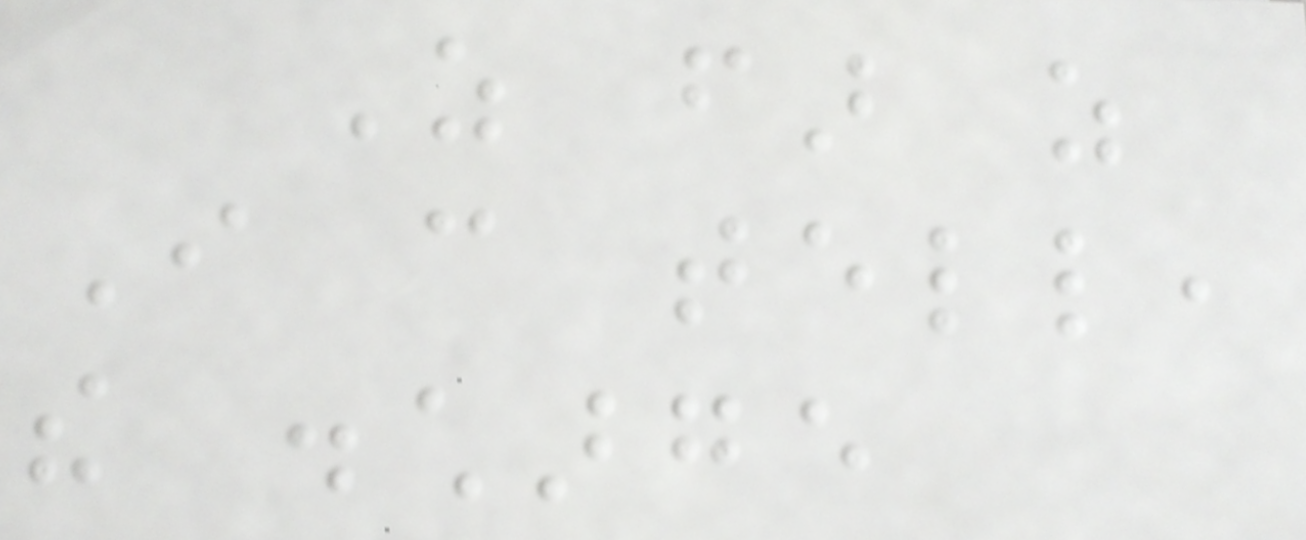As far as
I can tell,
the discharge
